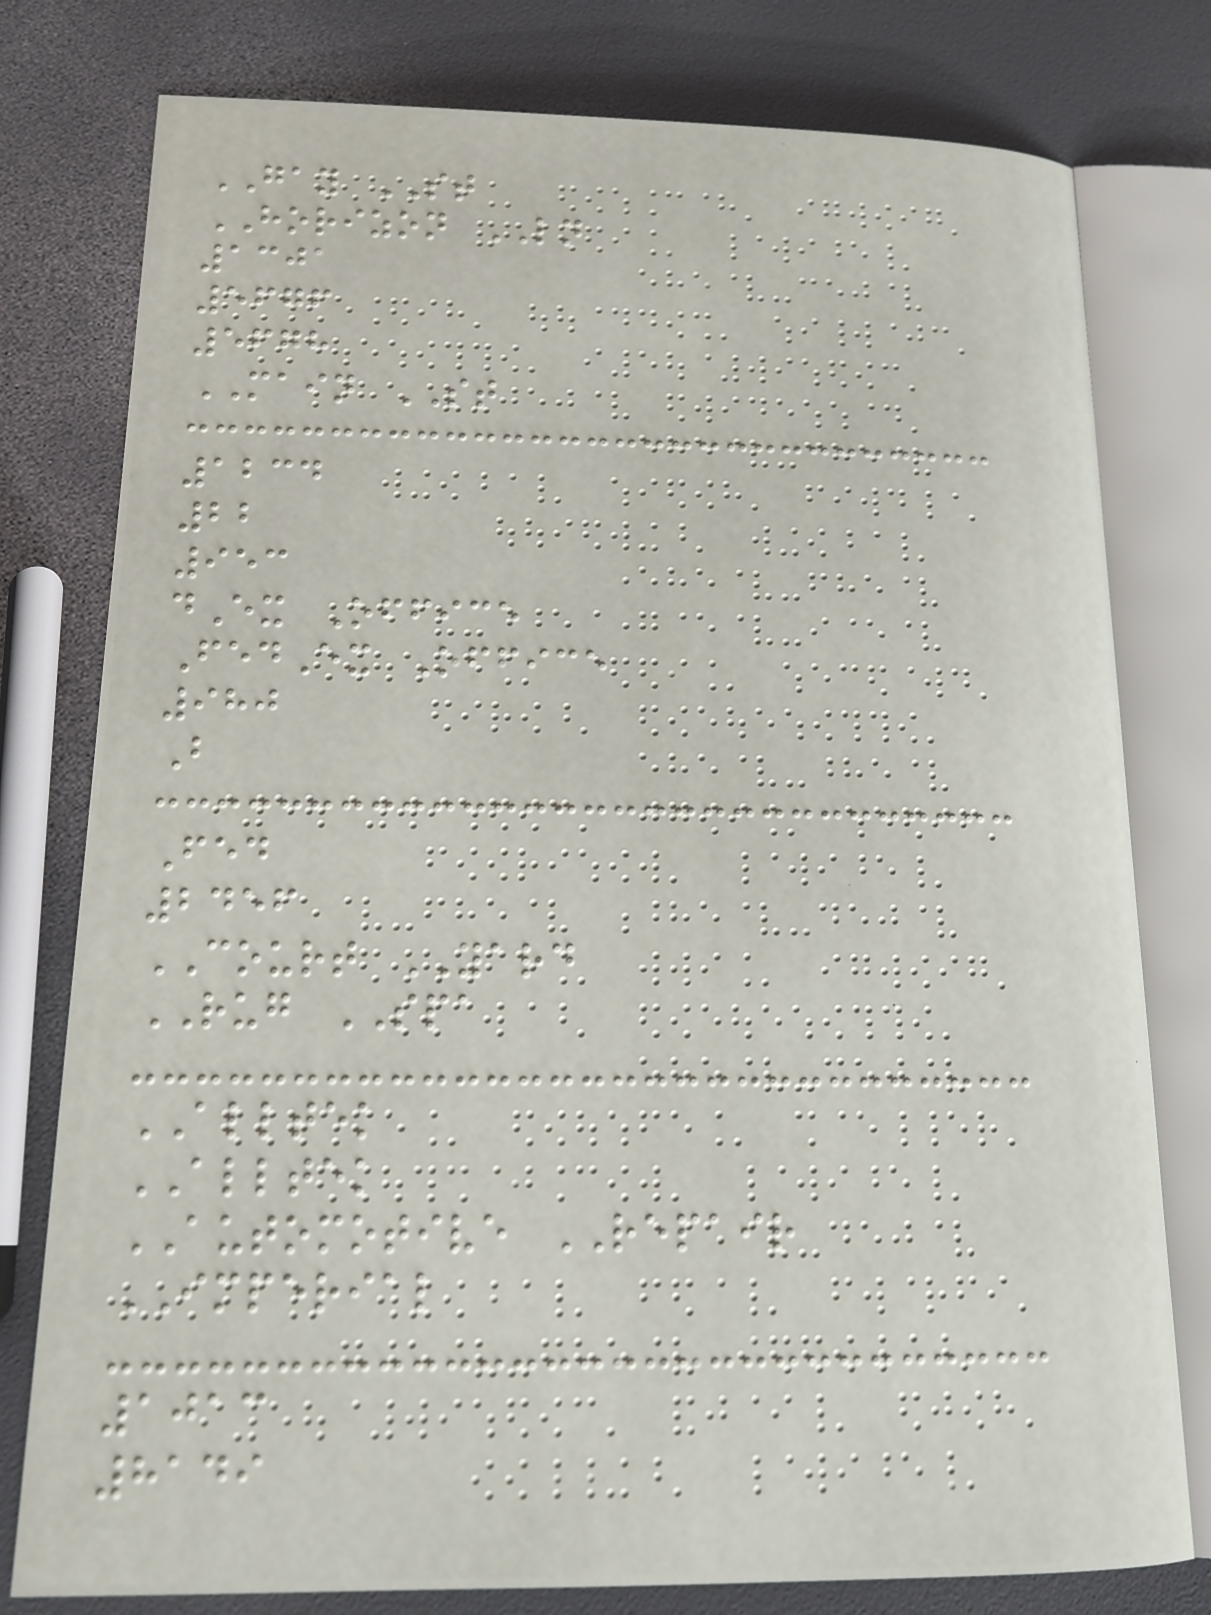GAY ST
HORIZON LN
1301
5676
5678
MAIN ST
1234
22
953
dEx Office
FedEx Office
980
B
Fed
2456
COURT YARD
RUG SPA
ALLTEK
ALLTEK
AUTOMOTIVE REPAIR
IMPERIAL
1013
8149
